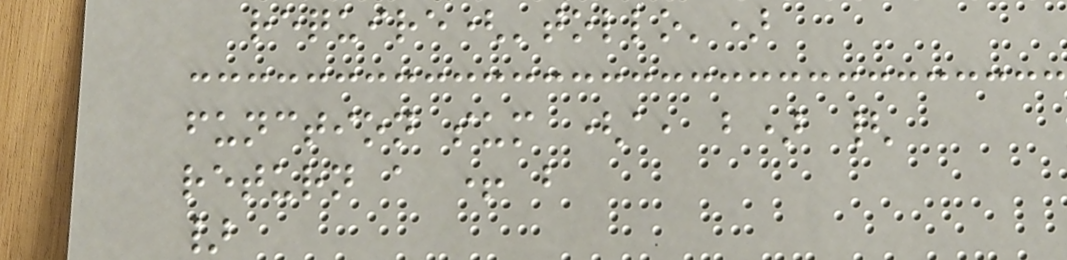require('tollo')
function sum (a, b) {
return a + b
}
